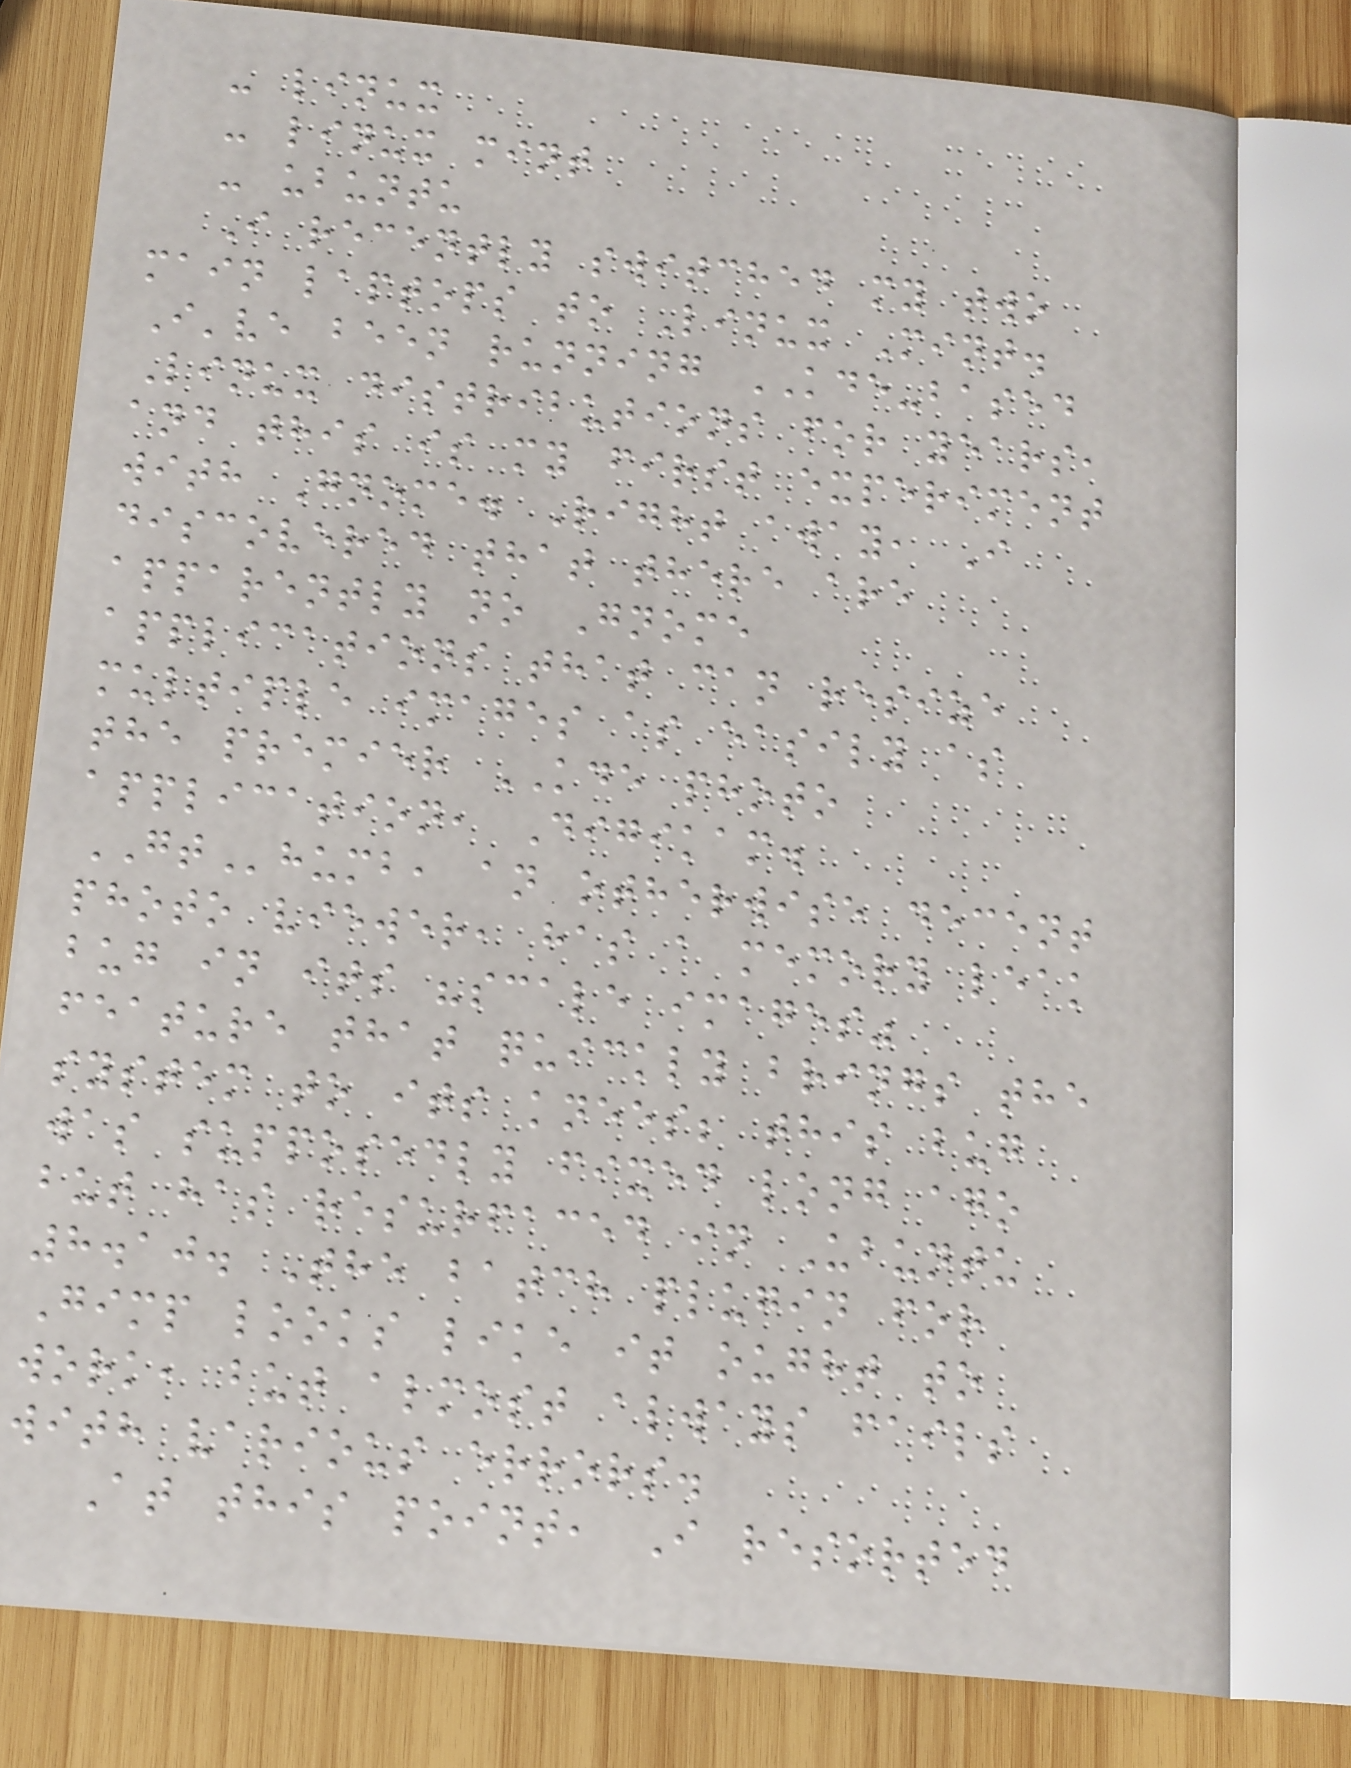- linux
- linux mint
- ubuntu
I recently switched my two
main laptops to Linux Mint.
I've been running KDE-based
Linux distributions for years,
and this is my first experiment
with Gnome. Right away, I
discovered that there are
apparently no Gnome
applications that can resize
multiple images as easily as
the premier KDE photo
application, Digikam.
GThumb, an otherwise decent
photo viewer, has a memory leak
bug in its "scale images"
feature that quickly brings the
system to its knees; this bug
was supposedly fixed long ago
but has resurfaced in Ubuntu
8.10. The batch plugin for
Gimp looks like it ought to
work, but almost always fails
with various errors.
At this point, I resorted
